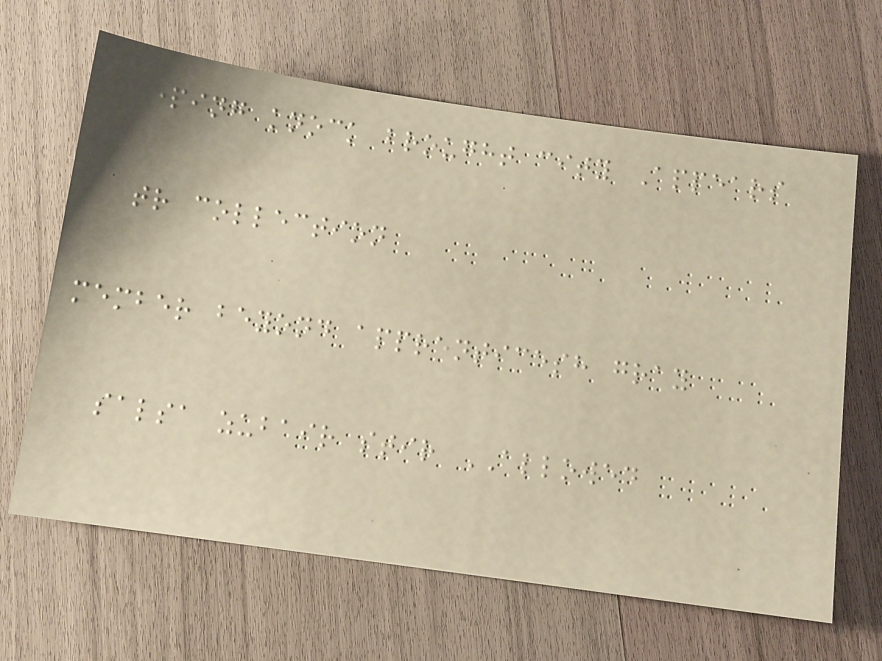beeping knock brought city Appears
tr collection
member beyond apprenticesh gray
salsa zubair stir ALLOWED
